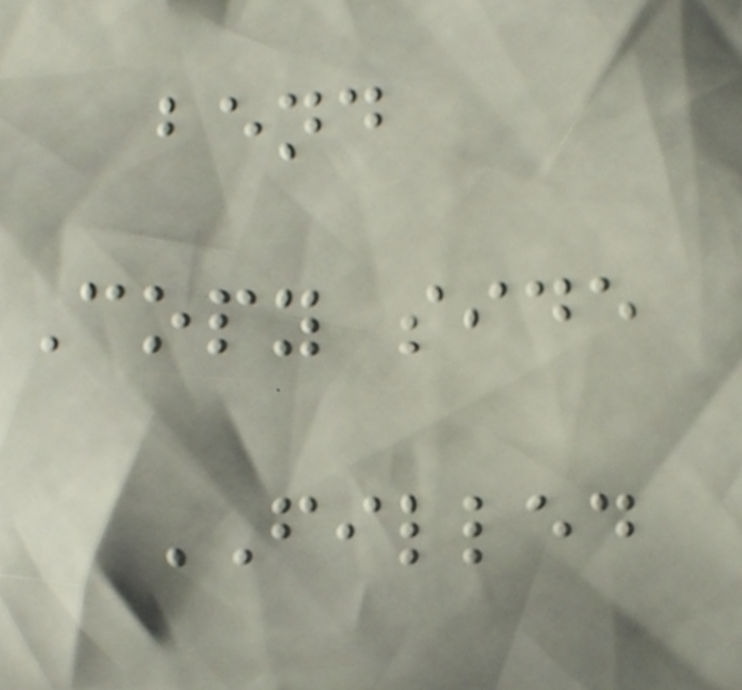bend
Copy side
FILLED
